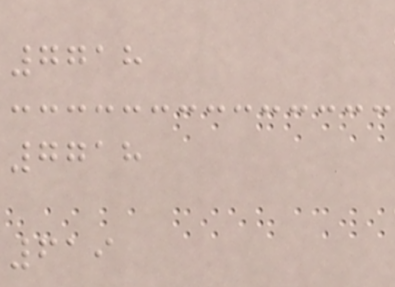7718
7718
619
